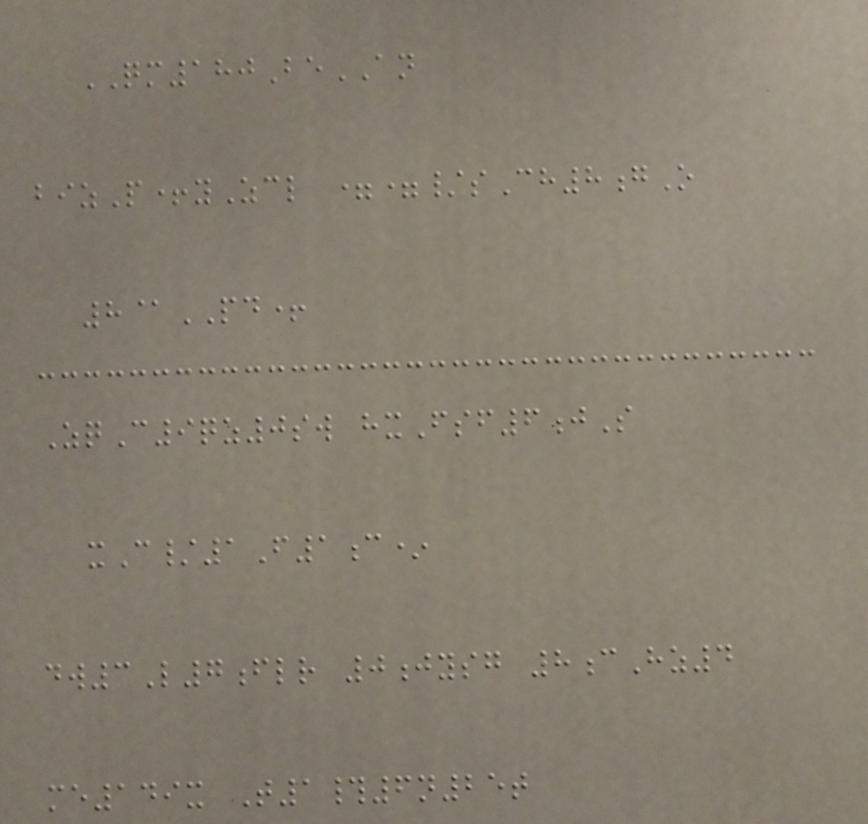QM180BeAN
bizP+yZcl ==/sCh8gO
8@PD+
ZqC9qz0sw hxFsf6jS
xC/1F1c*
dw3L7flr 0jysg 8cHz4
me149x T1#6n25t
